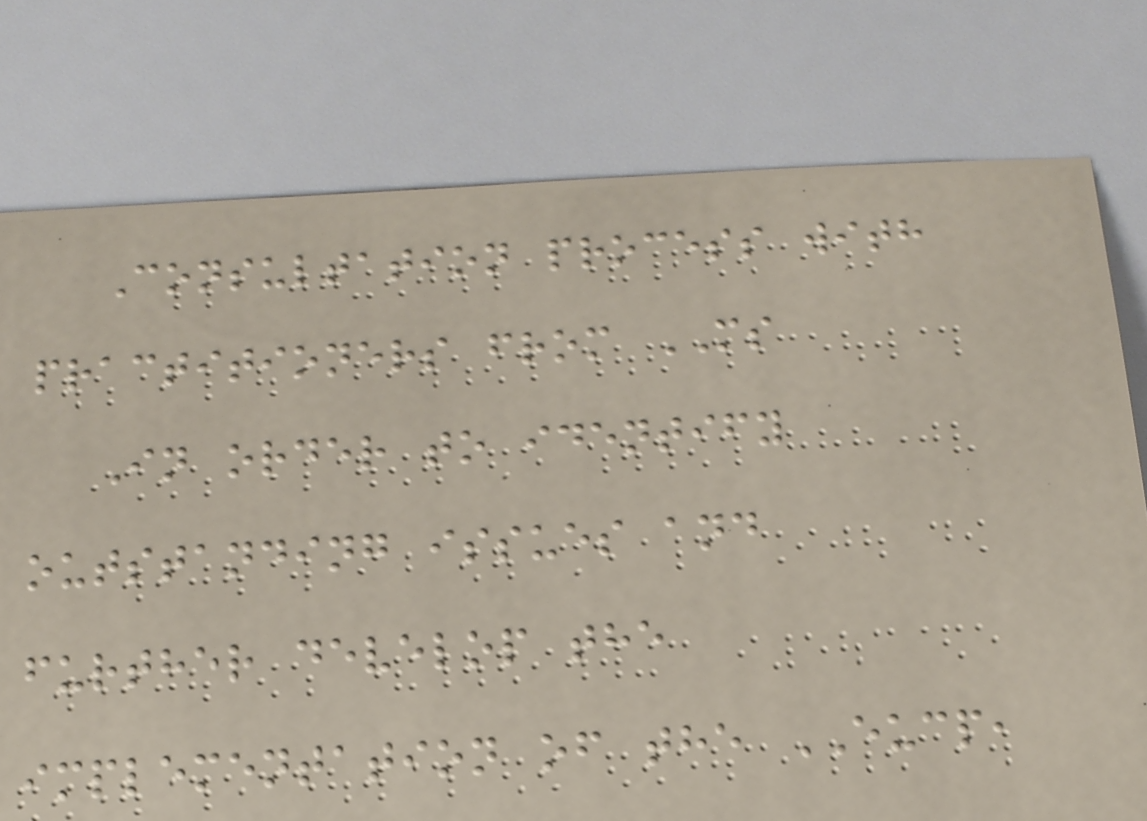Consultation process with
practitioners from MS
In order to identify
outstanding issues and
further develop the
implementation of the EUCP,
